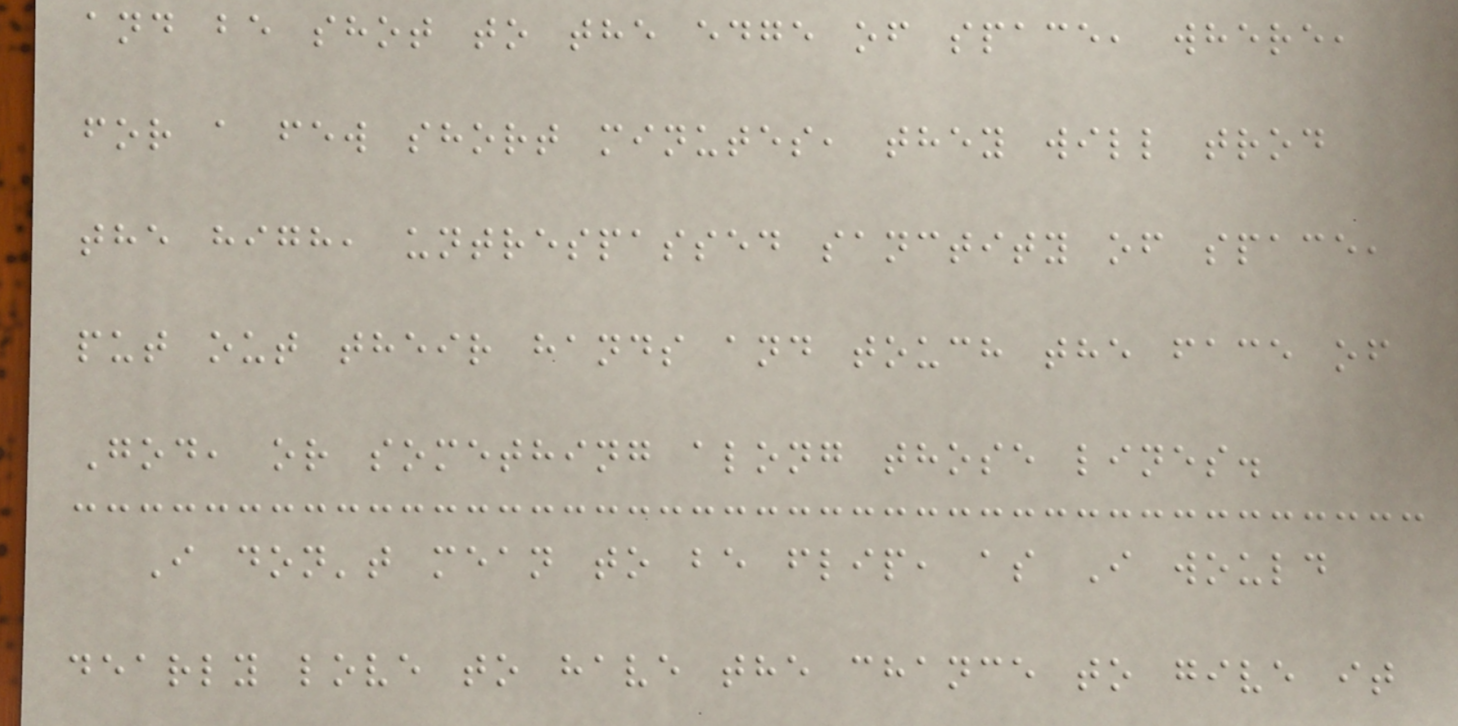and be shot to the edge of space, where,
for a few short minutes, they will trod
the high, untrespassed sanctity of space,
put out their hands and touch the face of
God, or something along those lines.
I don't mean to be flip, as I would
dearly love to have the chance to give it
